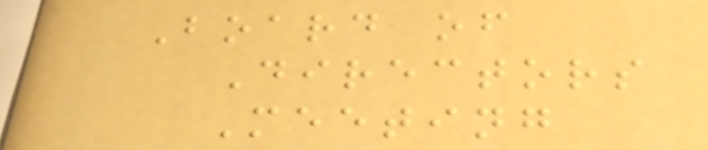Board of
Directors
Meeting
